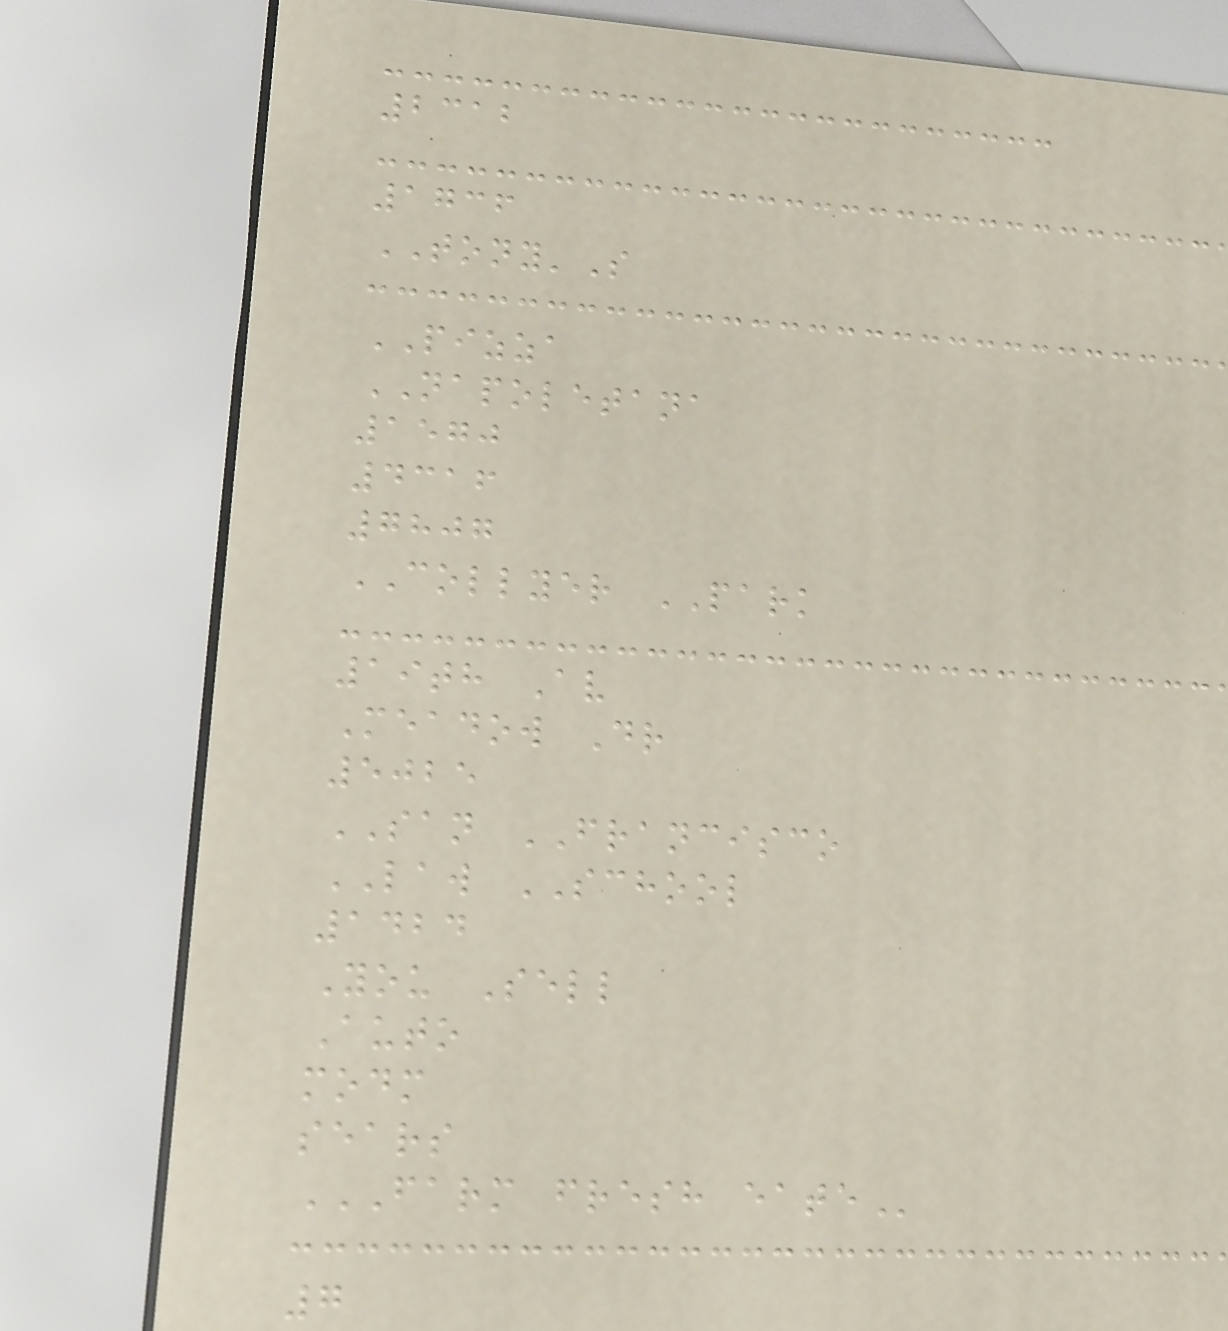2312
1736
TONY'S
PIZZA
NAPOLETANA
1570
4316
7807
COLLYER PARK
19th Av
Meadow Dr
5025
SAN FRANCISCO
LAW SCHOOL
1424
You Sell
Auto
modm
sears
FARM FRESH EATE
7
